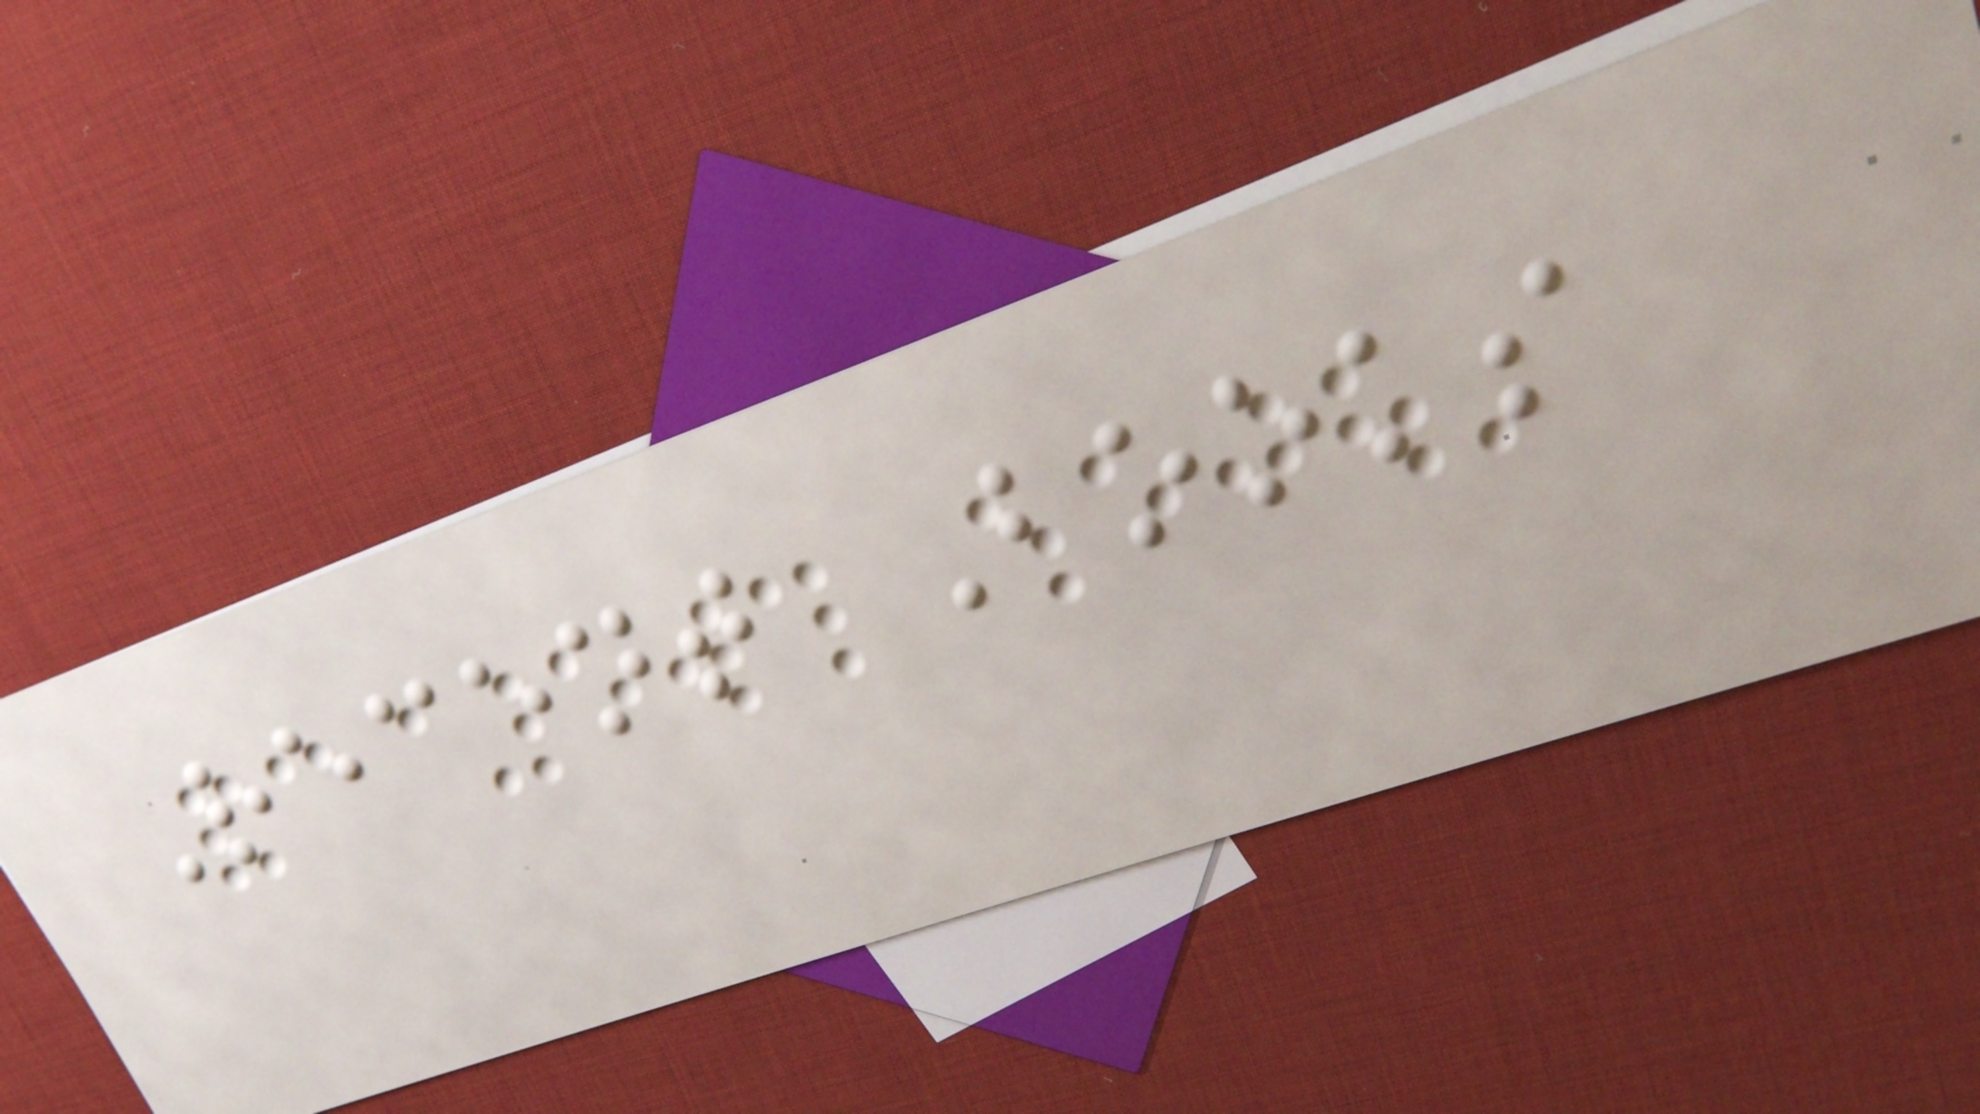Recent Books
